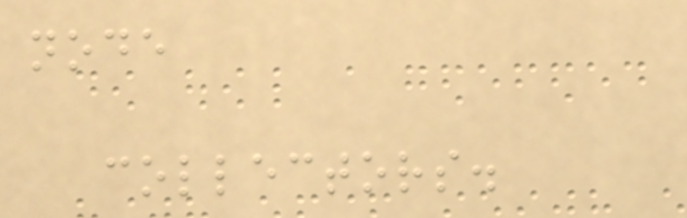node
collectors.
